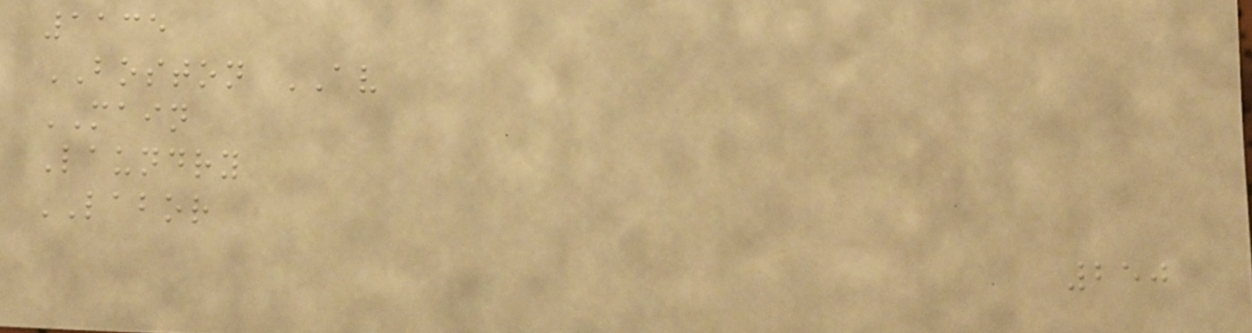1135
BOSTON AV
MAIN
Laundry
LABOR
250
